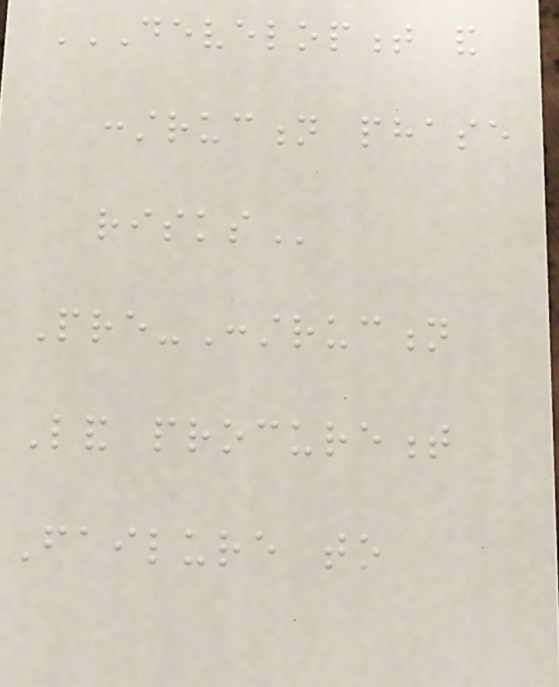DEVELOPMENT AND
CONSTRUCTION PHASE
RISKS
Pre-Construction
Land procurement
Failure to
